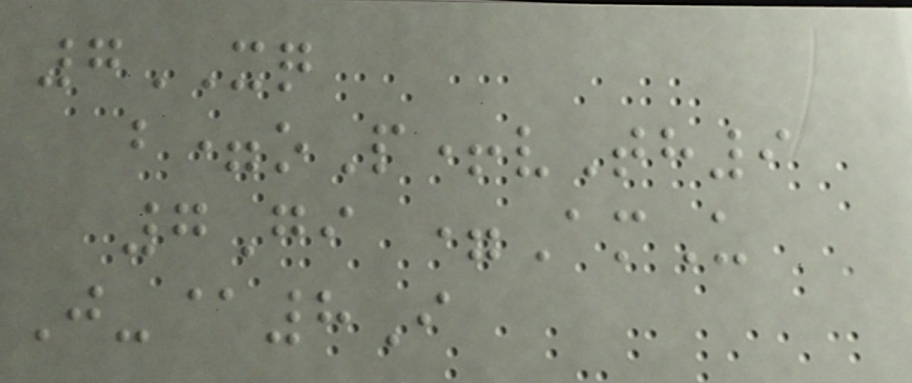7XQ
b=oP+vTh9
7Gi =AmU
J-@8I
